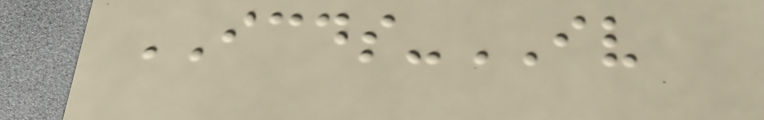ICDS-IV
